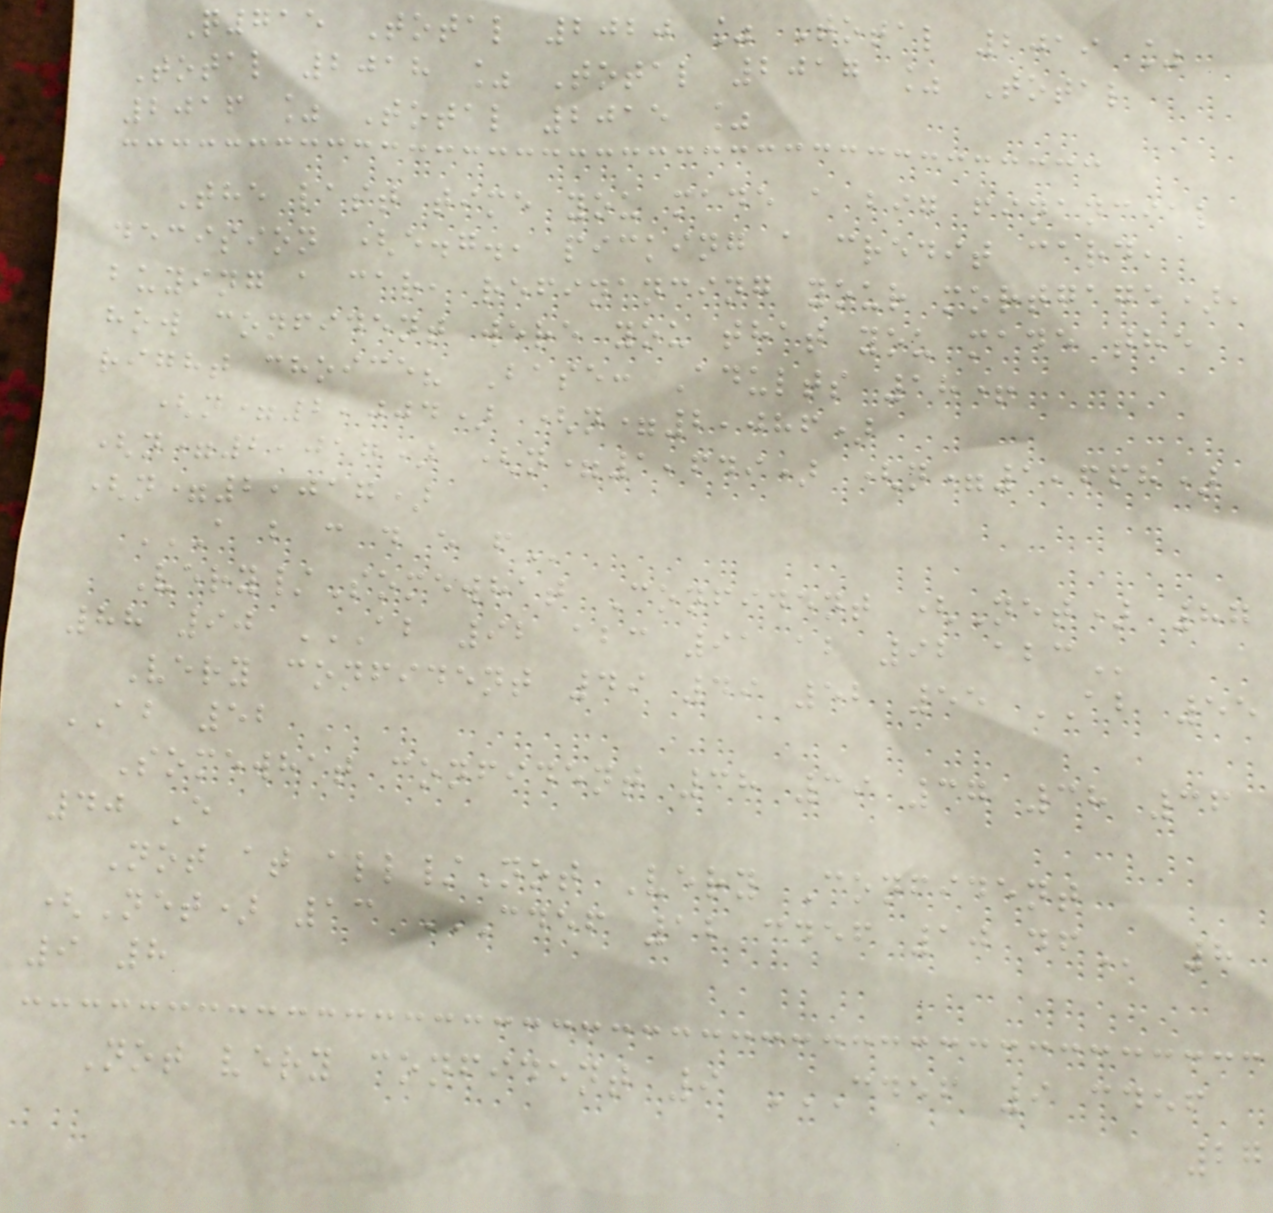Q715 Total 2020 % Total 2019 %
Total 2018 % Total 2017 % Total
2016 % Total 2015 %
The last time you made a big financial
decision (e.g., picking a credit card,
buying a car, refinancing your mortgage),
how confident were you that you made the
right choice? Base: Adults 18+
(n=2,004) (n=2,086)
(n=2,017) (n=1,649) (n=1,668)
(n=2,017)
A B C D E F
Very/Somewhat Confident (Net) 87
88 90 AB 92 ABC 91 AB 92 ABC
Very confident 49 49 52 55 AB 55
AB 52
Somewhat confident 38 39 37 38 36
40 E
Not at all/Not Very Confident
(Net) 13 CDEF 12 CDEF 10 DF 8
9 8
Not very confident 9 CDEF 9 CDEF
27
